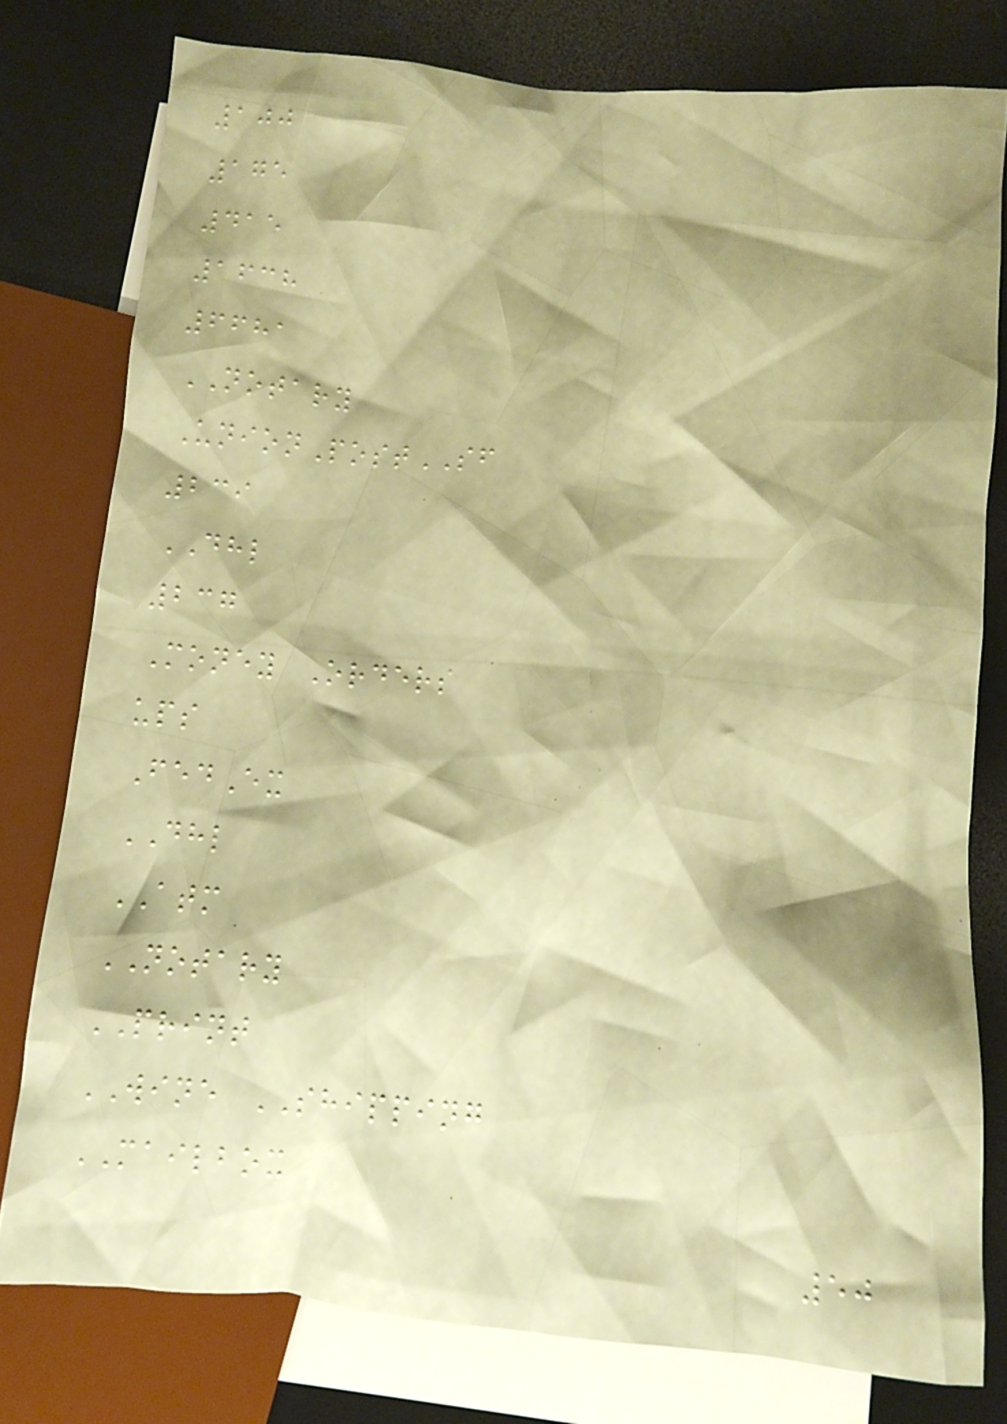100
175
415
1638
6681
NOTARY
UnionPostSF
239
DHL
237
Money Orders
ups
FedEx
DHL
ATM
NOTARY
PRINT
WINE SHIPPING
MAILBOX
50
